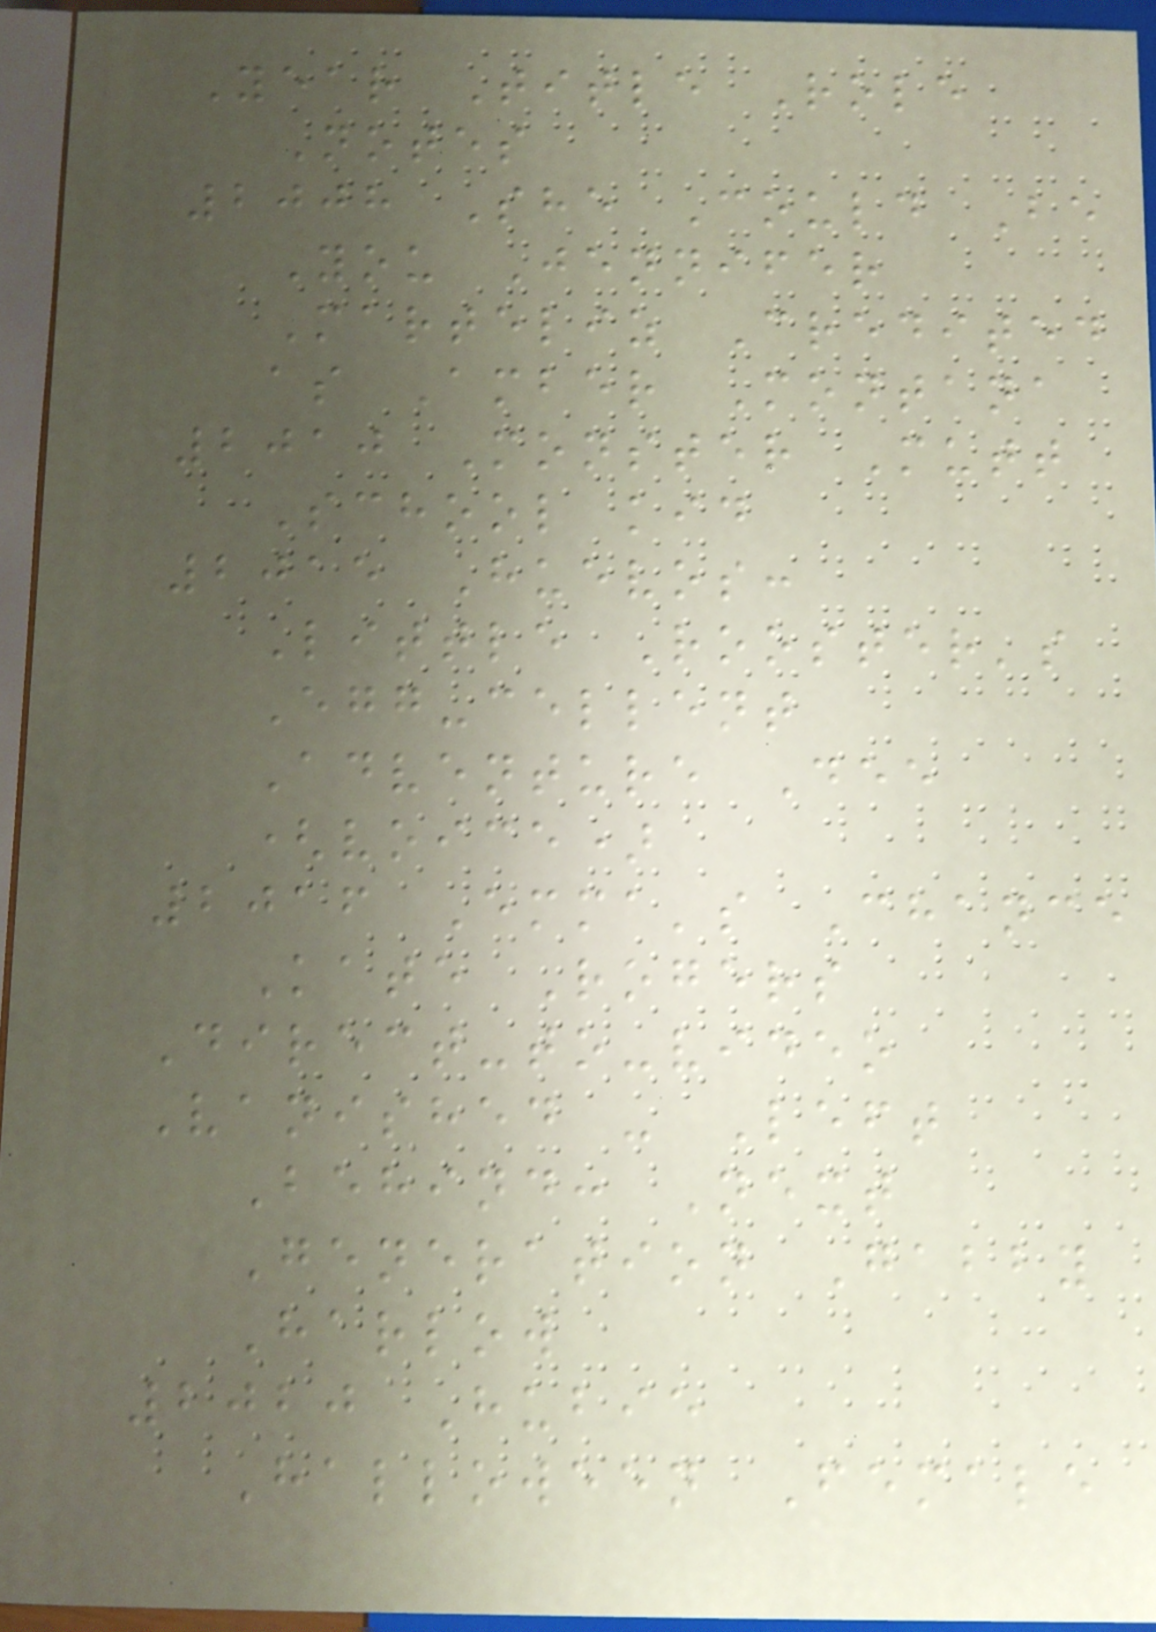Year Title Role
Notes
2008 She Could Be
You Jennifer
Marteliz Credited
as Amber Montana
2010 Monster Mutt
School kid
2015 Huevos:
Little Rooster's
Egg-cellent
Adventure Dee
(voice)
2016 Emma's Chance
Kate Rogers
Direct-to-video
Vanished - Left
Behind: Next
Generation Gabby
Harlow
2020 Hubie
Halloween Female
